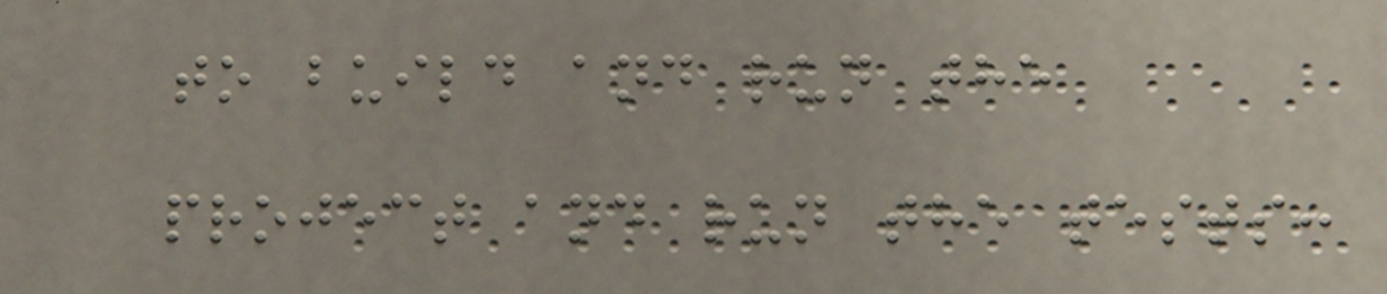to build and run the
project and run the tests:
